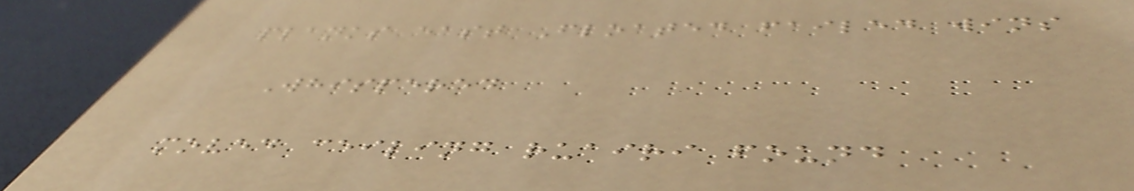planks east Floated failed wins
Whispered
moved ceiling ruairi found
